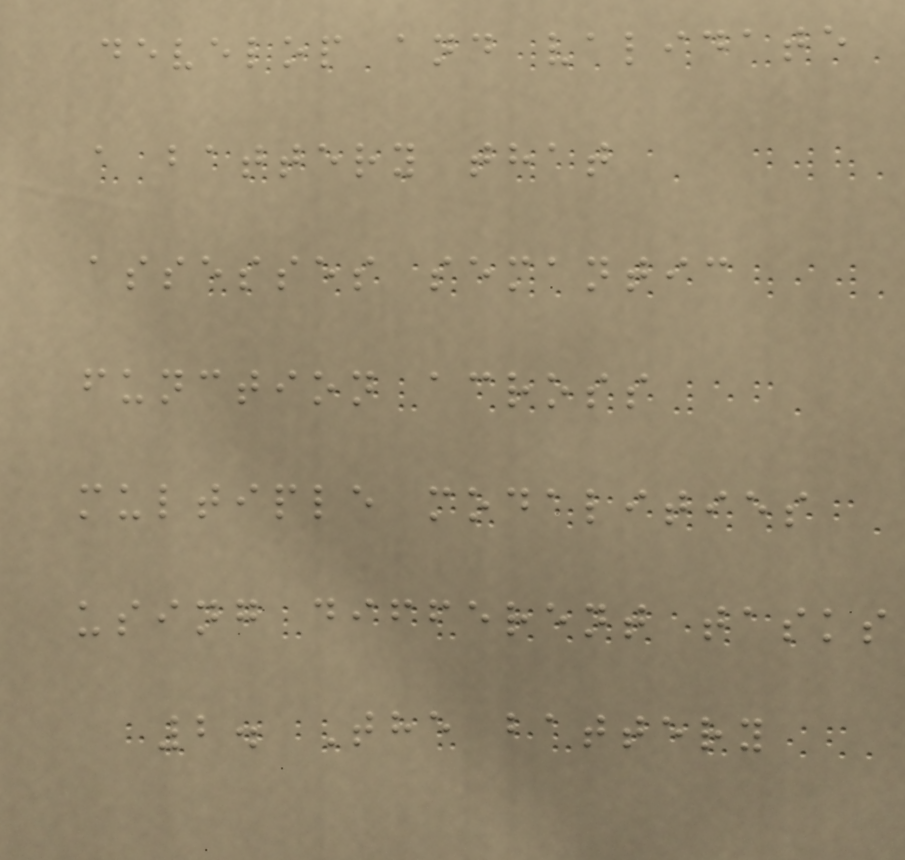develop and validate
a battery that
assesses semantic
function across
multiple modalities
using different tasks
2. The battery
